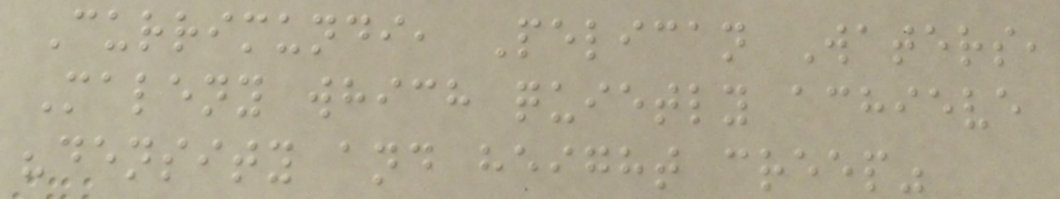Currimundi, Pelican Waters,
Maleny which quietly achieve
"density and height creep"
